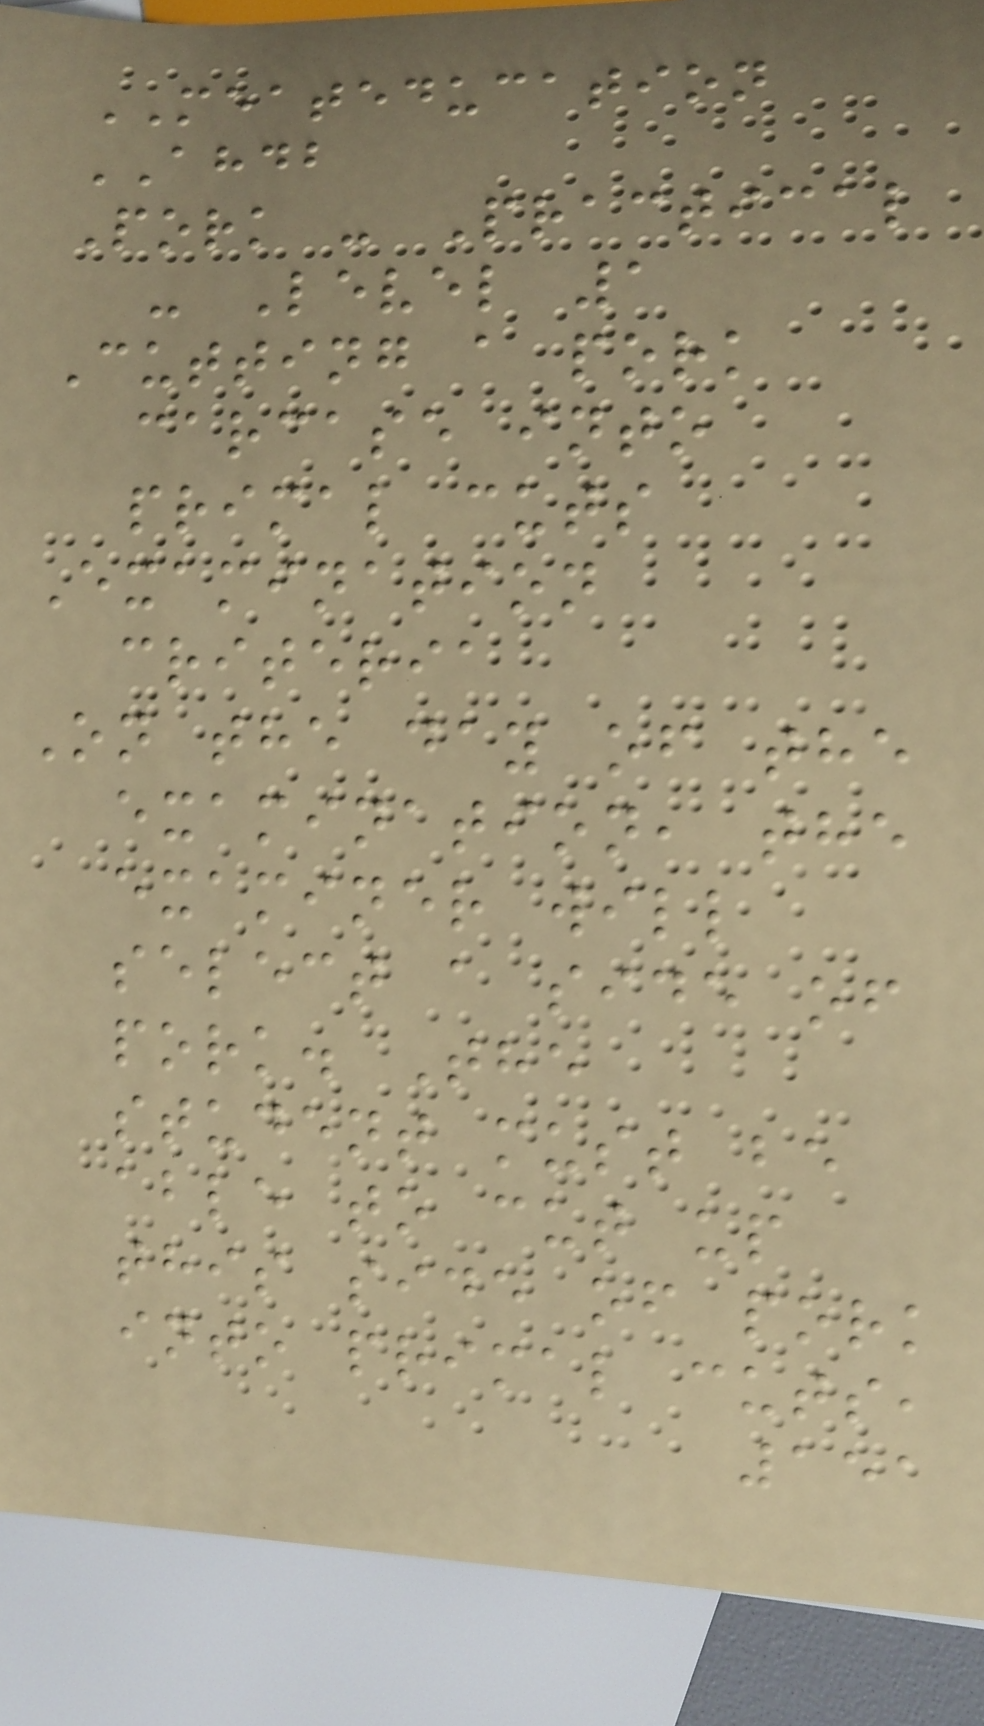MEATEDUCATION
AHDB
Pork - Practical
- Level 1
Cutting a pork
carcase into
primal cuts
Examination
criteria
On the day of the
examination, the
examiner will
select a side of
pork. The
student must be
able to cut up
this side of pork
into primal cuts,
151
